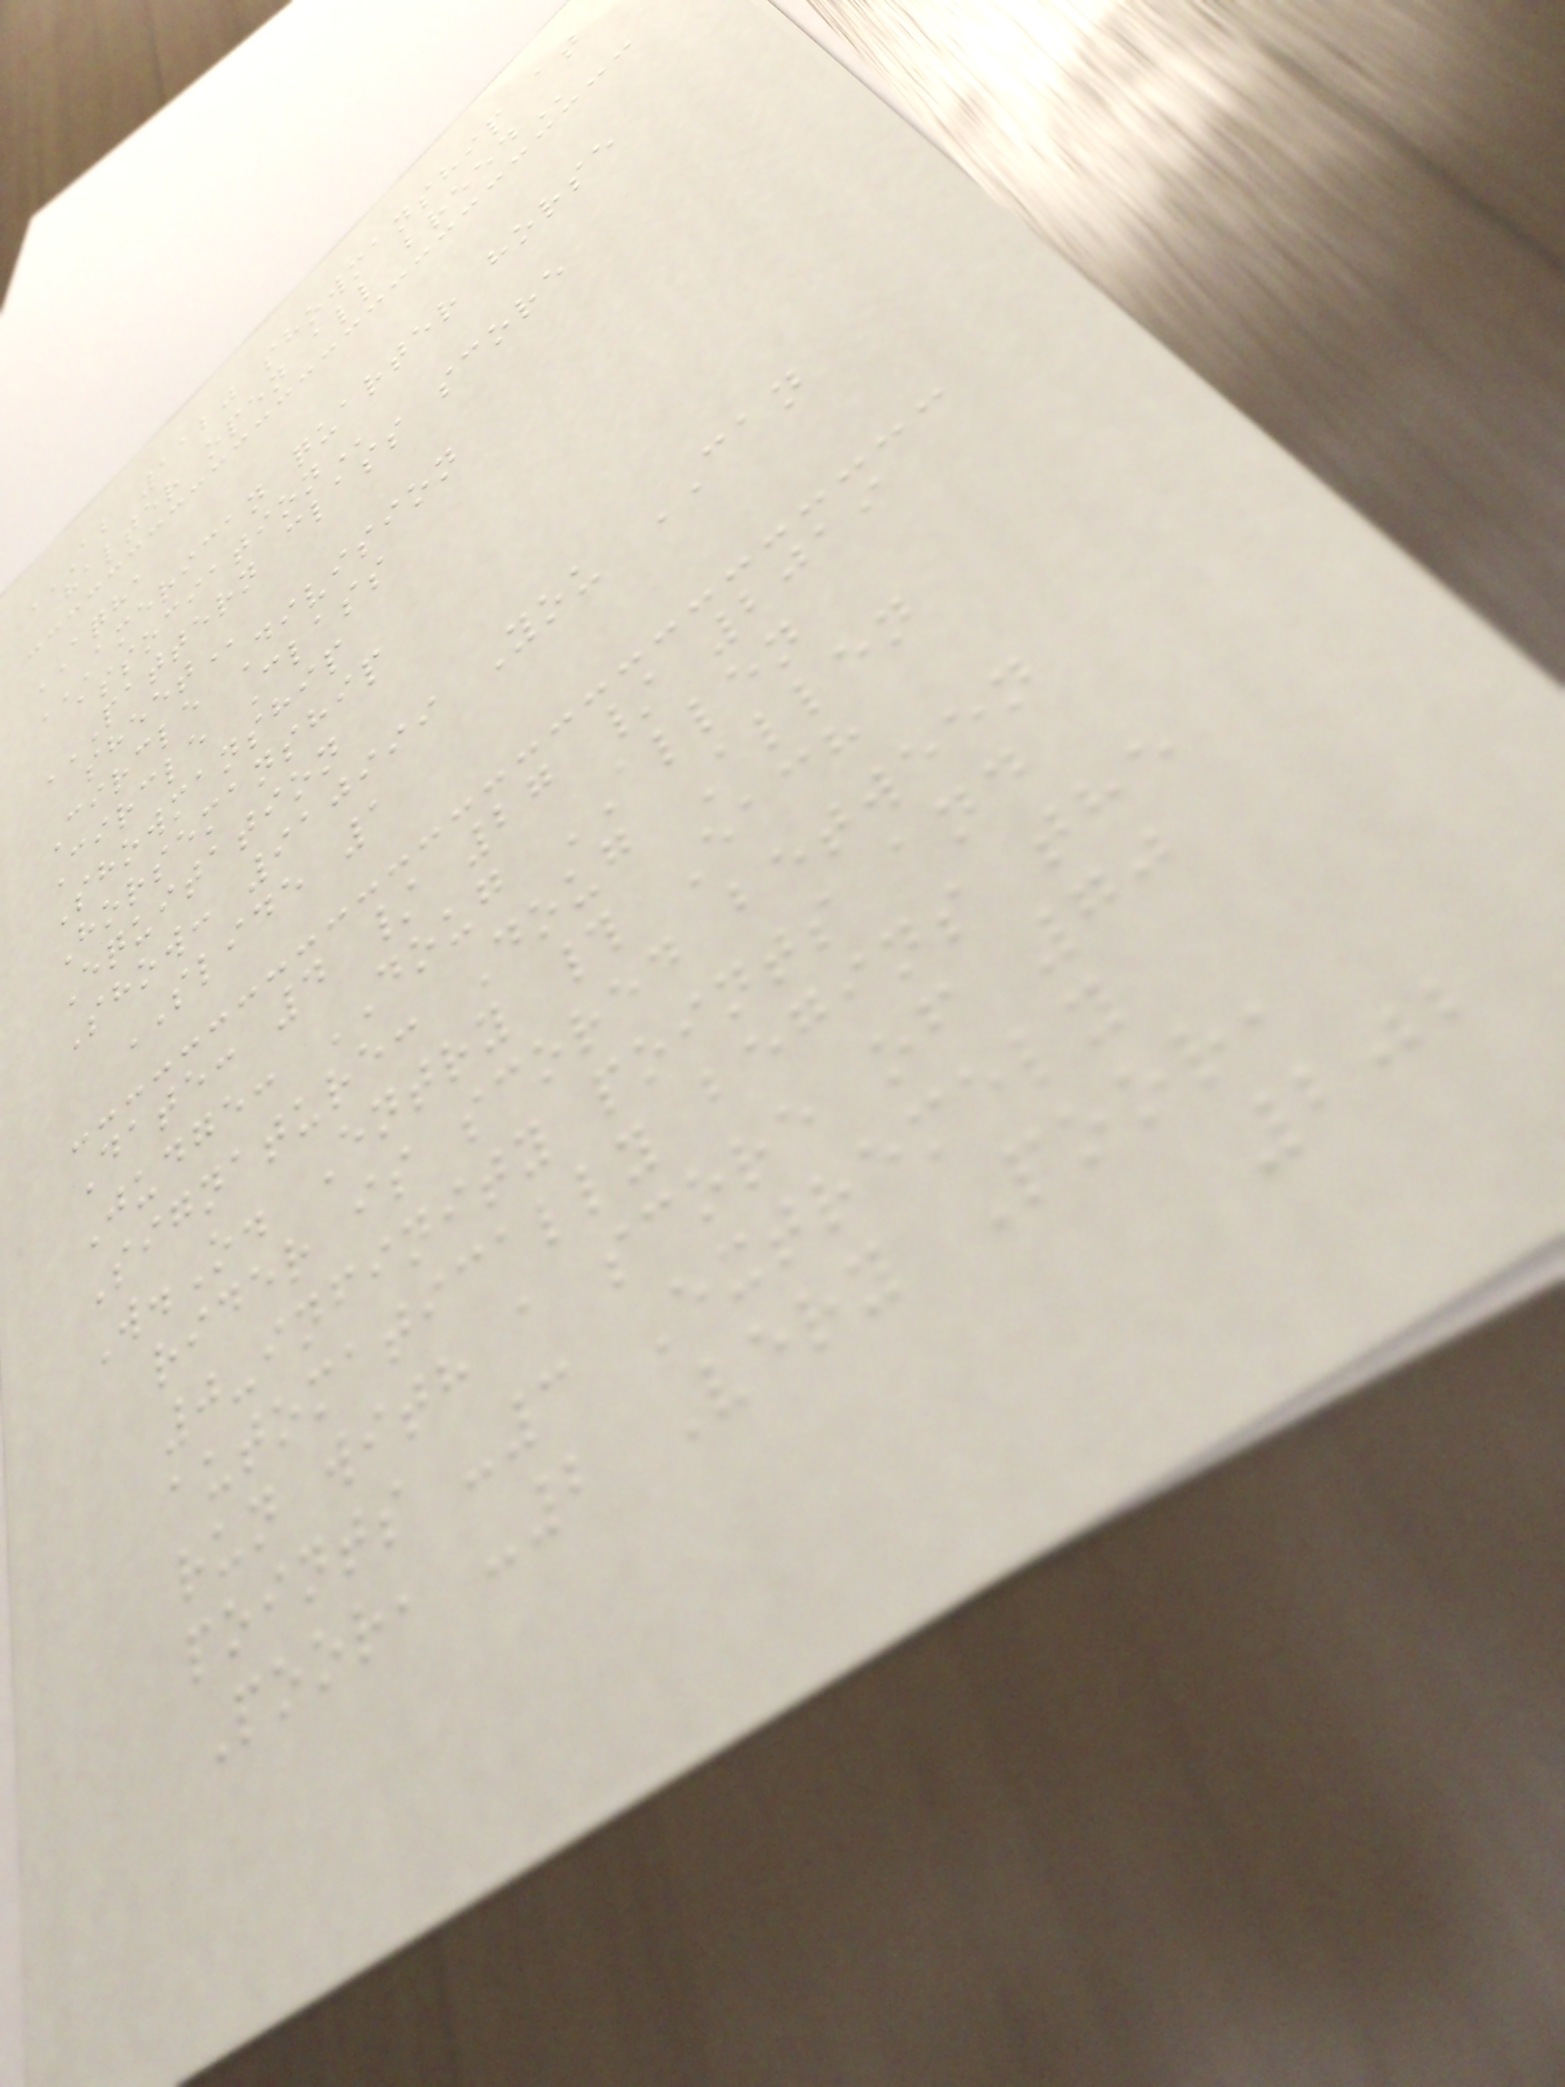AB 1120 SHOWMANSHIP AT
HALTER OPEN ALL BREED
AQHA
AMERICAN QUARTER HORSE
ASSOCIATION
PATTERN CLASS SCORE
SHEET
Circle Division
Circle Class
Showmanship
Horsemanship
Equitation
Show: 910999 You CAN
SLIDE 1
Date: 4 / 27 / 2019
Judge: DOUG ALLEN
Signature: Doug Allen
W.O. Entry # Each
rider is scored between
0-infinity points and
automatically begins the
run with a score of 70
points -3 Extremely
Poor, -2 Very Poor,
202
